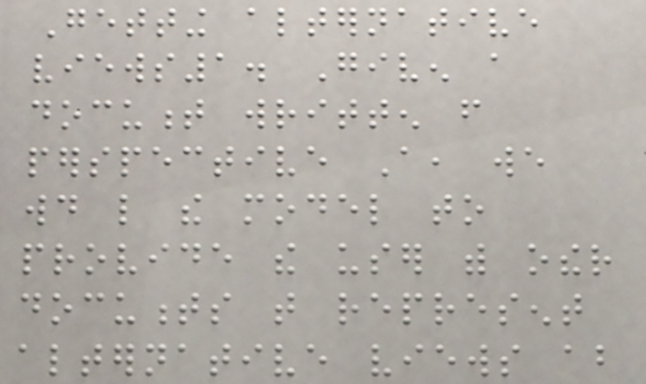Getting alternative
views1. Given a
document written from
perspective A, we
would like the model to
provide the user with other
documents that represent
alternative views about
